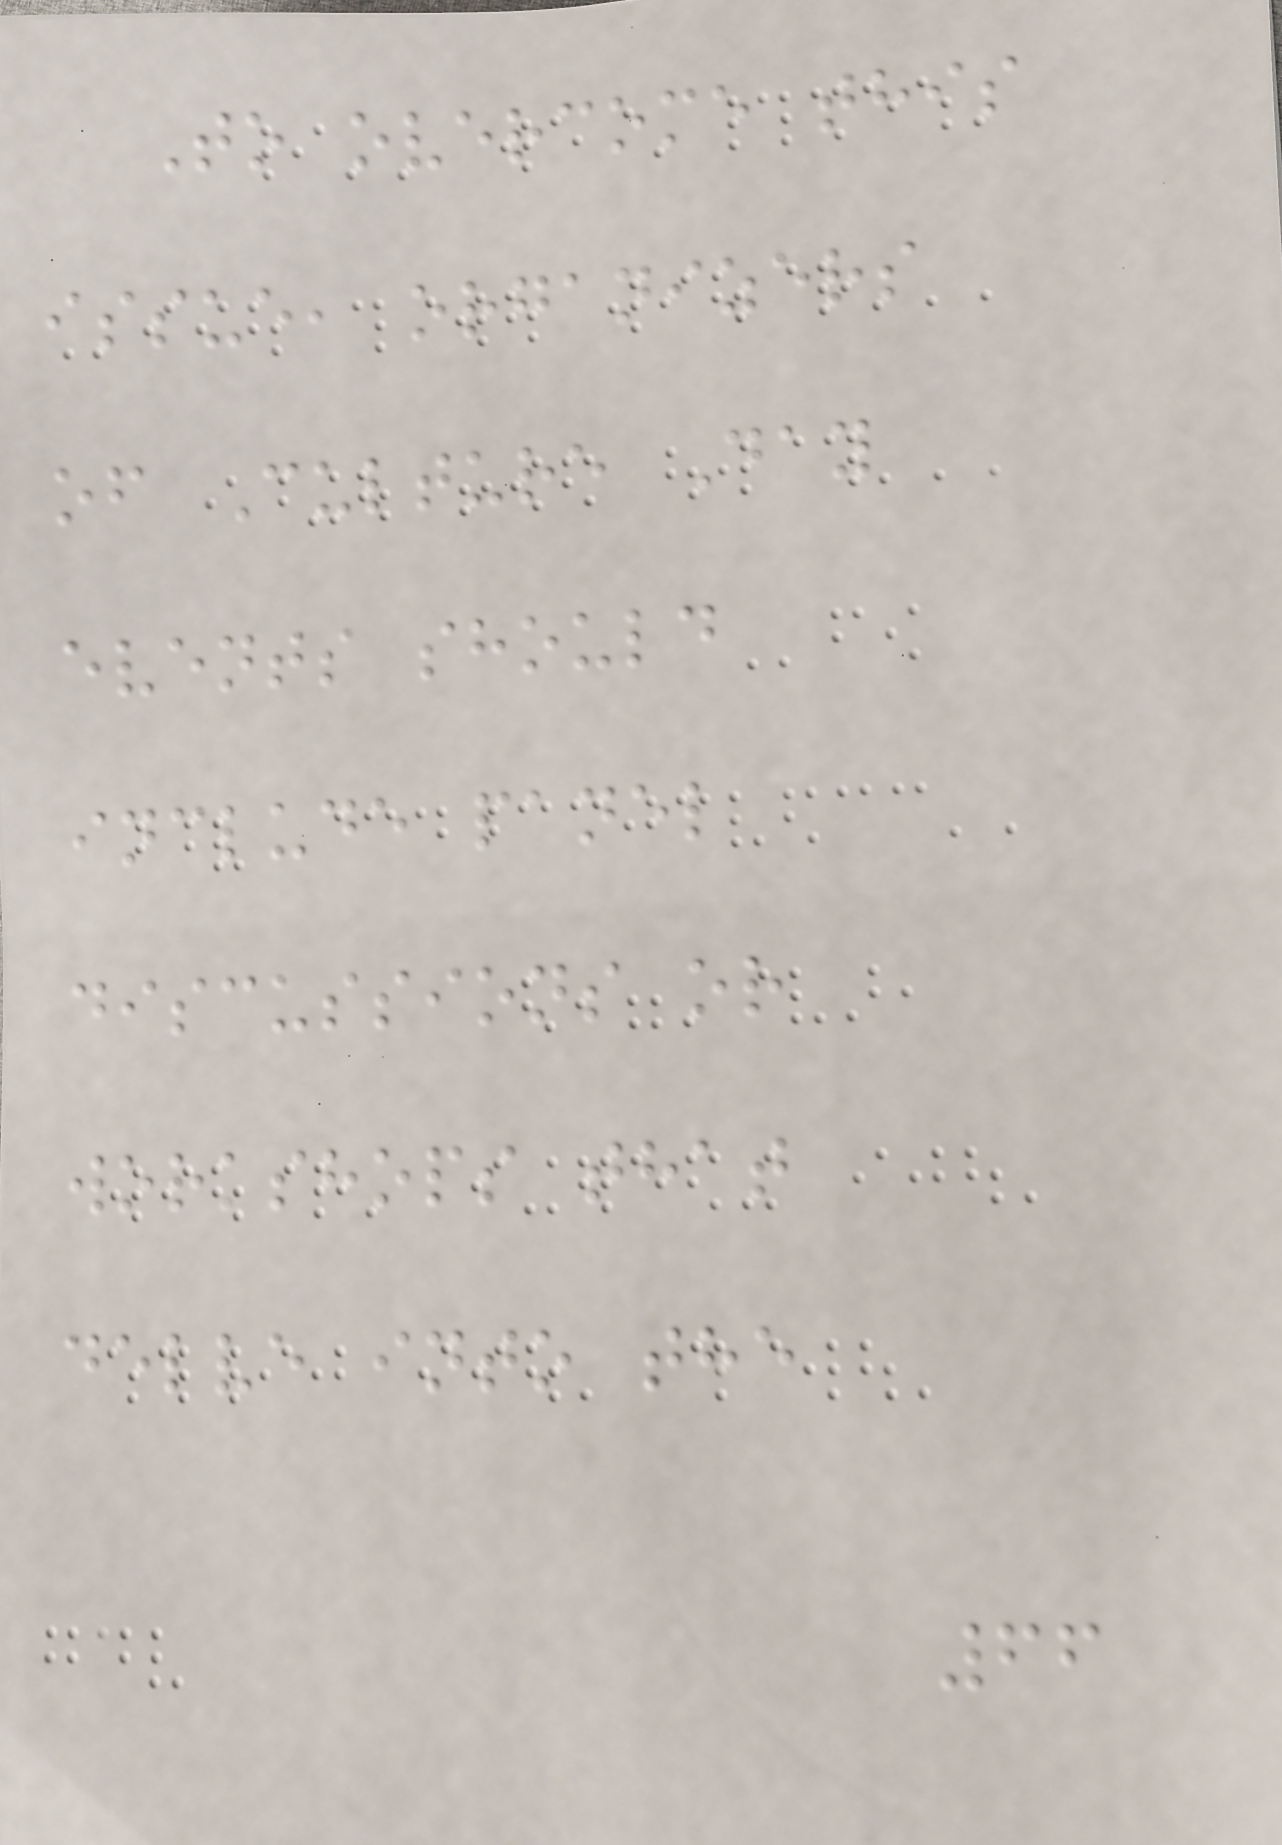To overcome this
issue, organizers
of Culture Day
events should
include panel
discussions or
workshops that
delve into the
66
